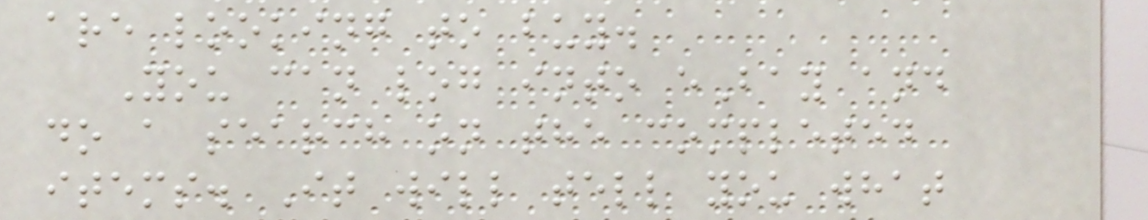are looking to buy.
You can log into eBay and
do a search on the completed
items. It will tell you what
